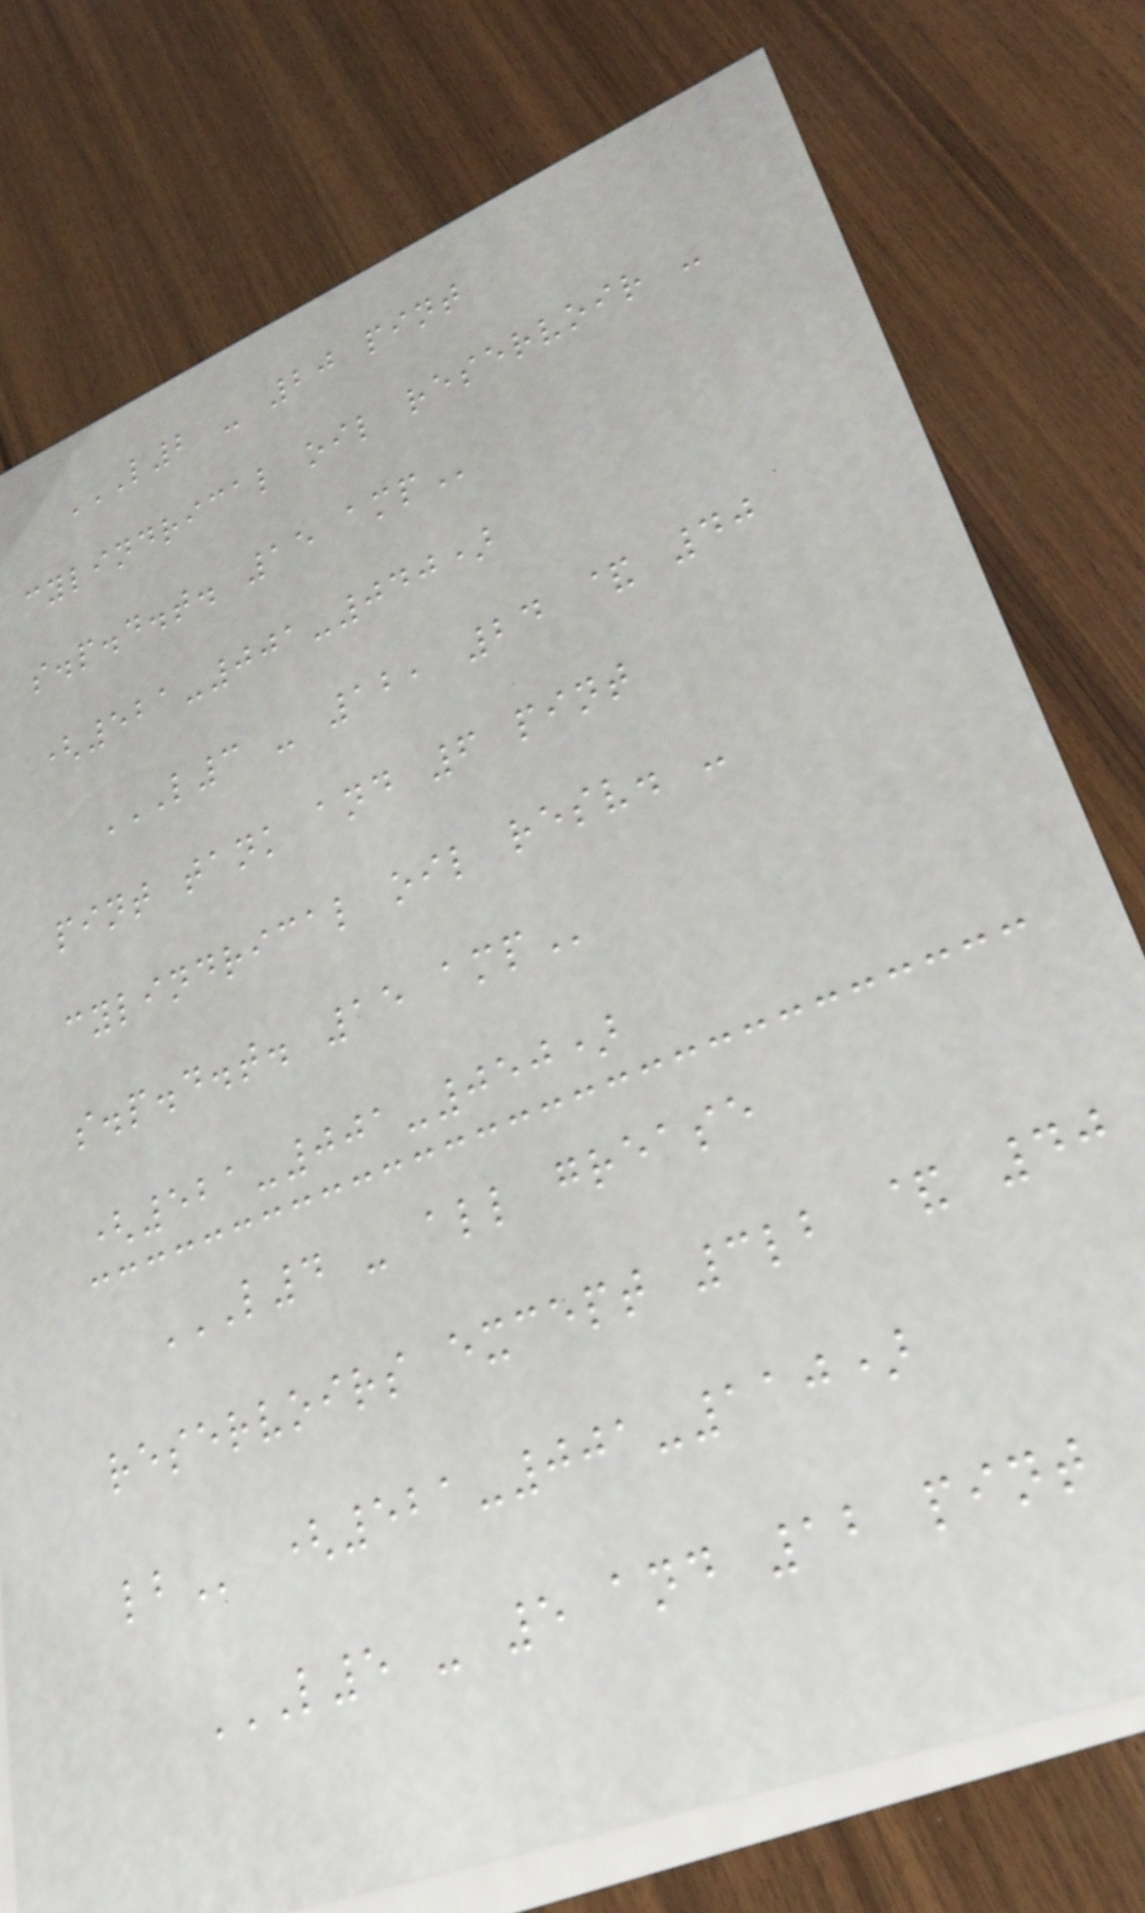L2 - 20 PINT
CYLINDRICAL OIL RESERVOIR -
S.P.D.T. 15 AMP
(521-001-040)
L3 - 12, 24 & 40
PINT TANK AND 6 PINT
CYLINDRICAL OIL RESV. -
S.P.D.T. 15 AMP
(521-001-050)
L4 - ALL GREASE
RESERVOIRS EXCEPT 3LB & 40
LB (521-001-110)
L5 - 5 AND 12 PINT
